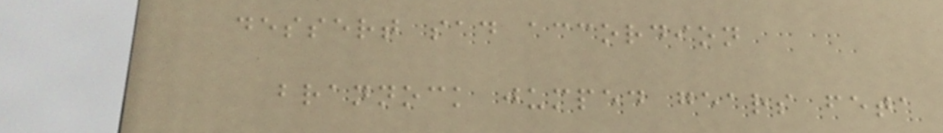dessert sad accordion
brannock jumped gears feta
